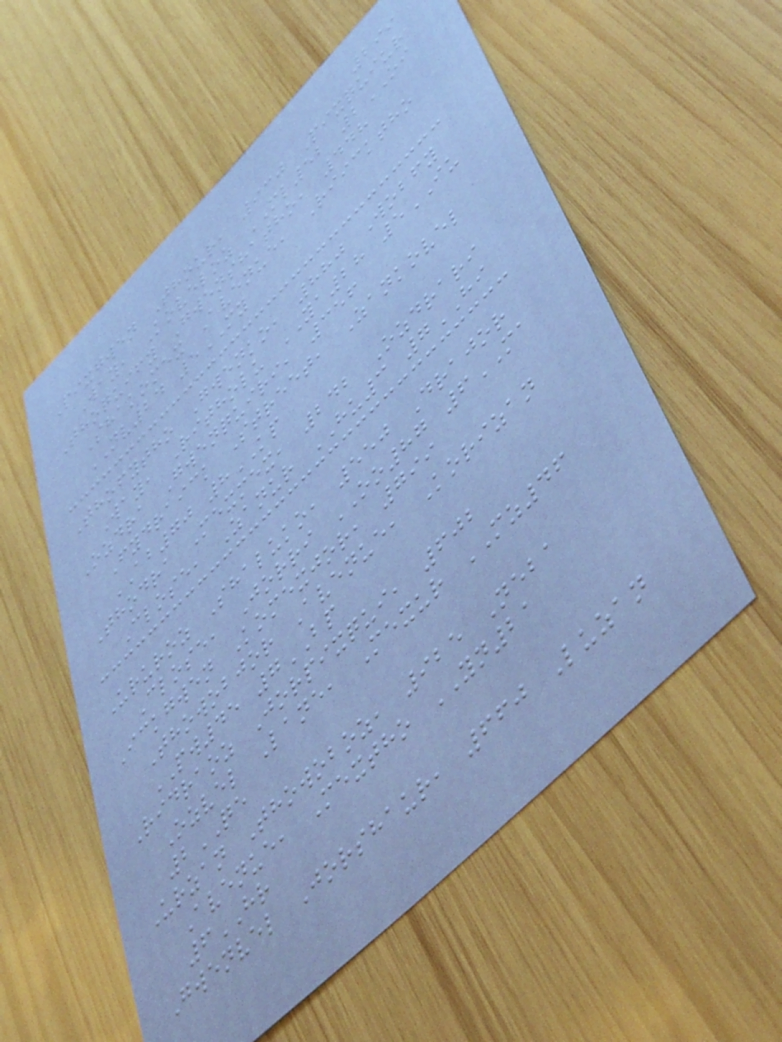299
Pixgwen Thour, 930 Pixquiur
Way, Koveloz ML52 2OI
Thoquify Gwenshatho, 448
Shakomex Avenue, Riicktho
NV24 5MY
Thofytho Gwenko, 880 Wobfy
Way, Ritholu YA28 5IU
Ozdra Gwenquiri, 356
Fydraick Street, Zankovel
AB70 8KP
Thodra Mexmex, 242 Ozdrari
Close, Zanur HU3 7HI
Ururoz Shaluko, 550 Drajor
Close, Jorri OO87 6MA
Ickgwen Komexjor, 799
Thowobjor Avenue, Korizan
PW45 7BP
Ridraoz Jorpixqui, 602
Ozvel Lane, Mexur MZ46
2QE
Urzan Thowoboz, 925 Neba
Avenue, Mextho YN21
6HR
Gwenvel Jorshaur, 660 Luzan
